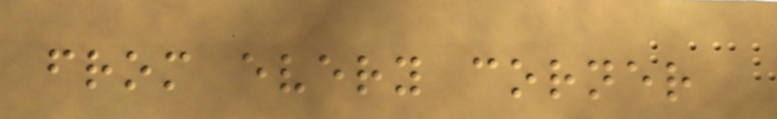from every corner
